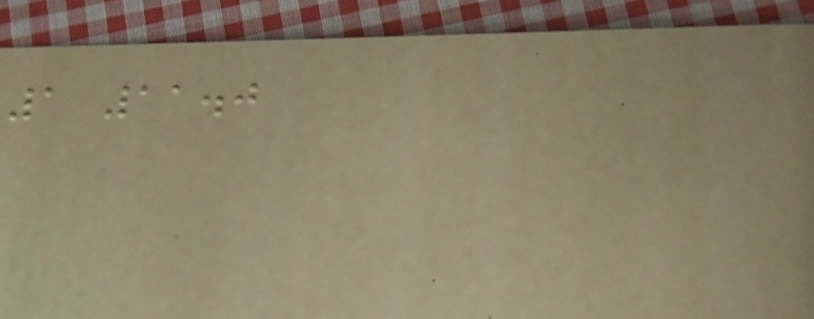1 11.0
